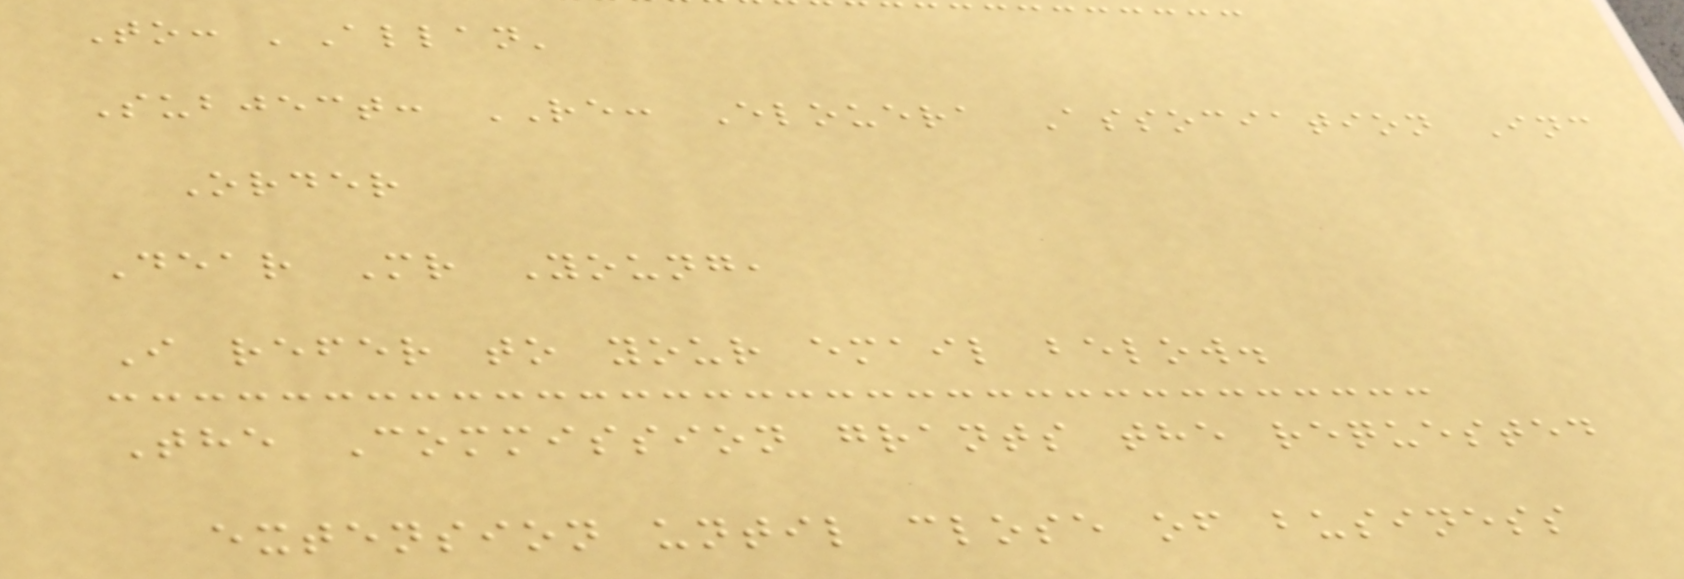To: 'Allan'
Subject: RE: Elouera Association Inc
Order
Dear Mr Young,
I refer to your email below.
The Commission grants the requested
extension until close of business
